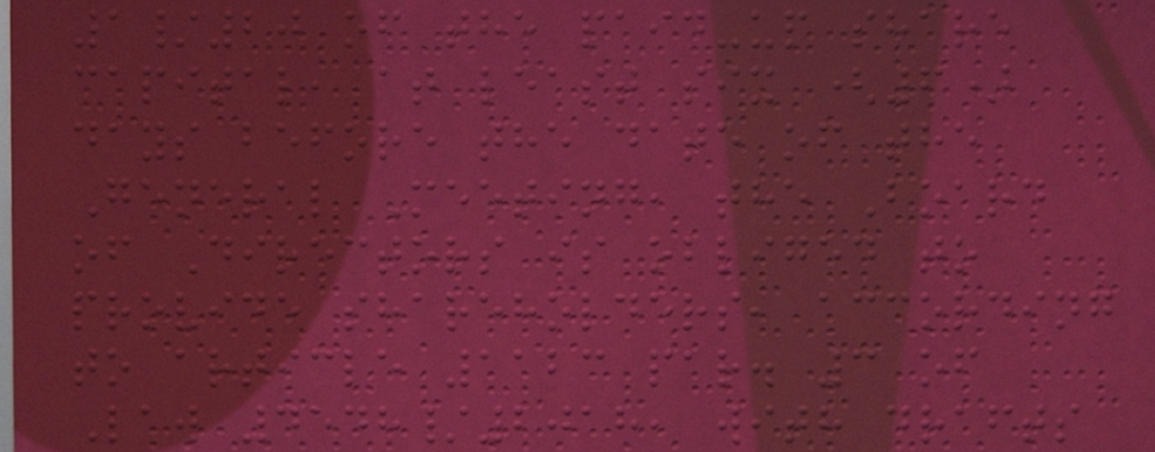1/20 of the paid-up share
capital, at least six (6)
days before the date of the
General Meeting, the Board
of Directors is obliged to
provide shareholders, according
to article 1123 par. 3 of
Law 4548/2018, with drafts
